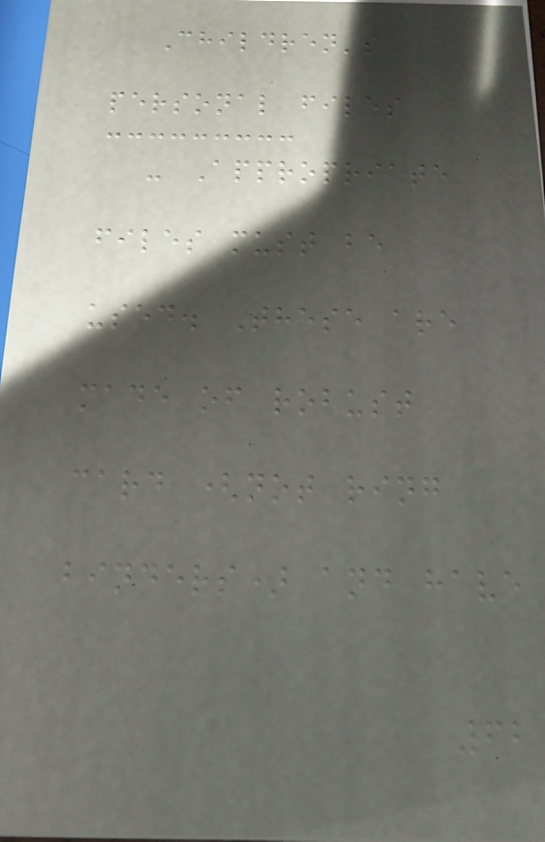Children's
personal files
- Appropriate
files must be
used. These are
made of robust
card (not ring
binders) and have
62
